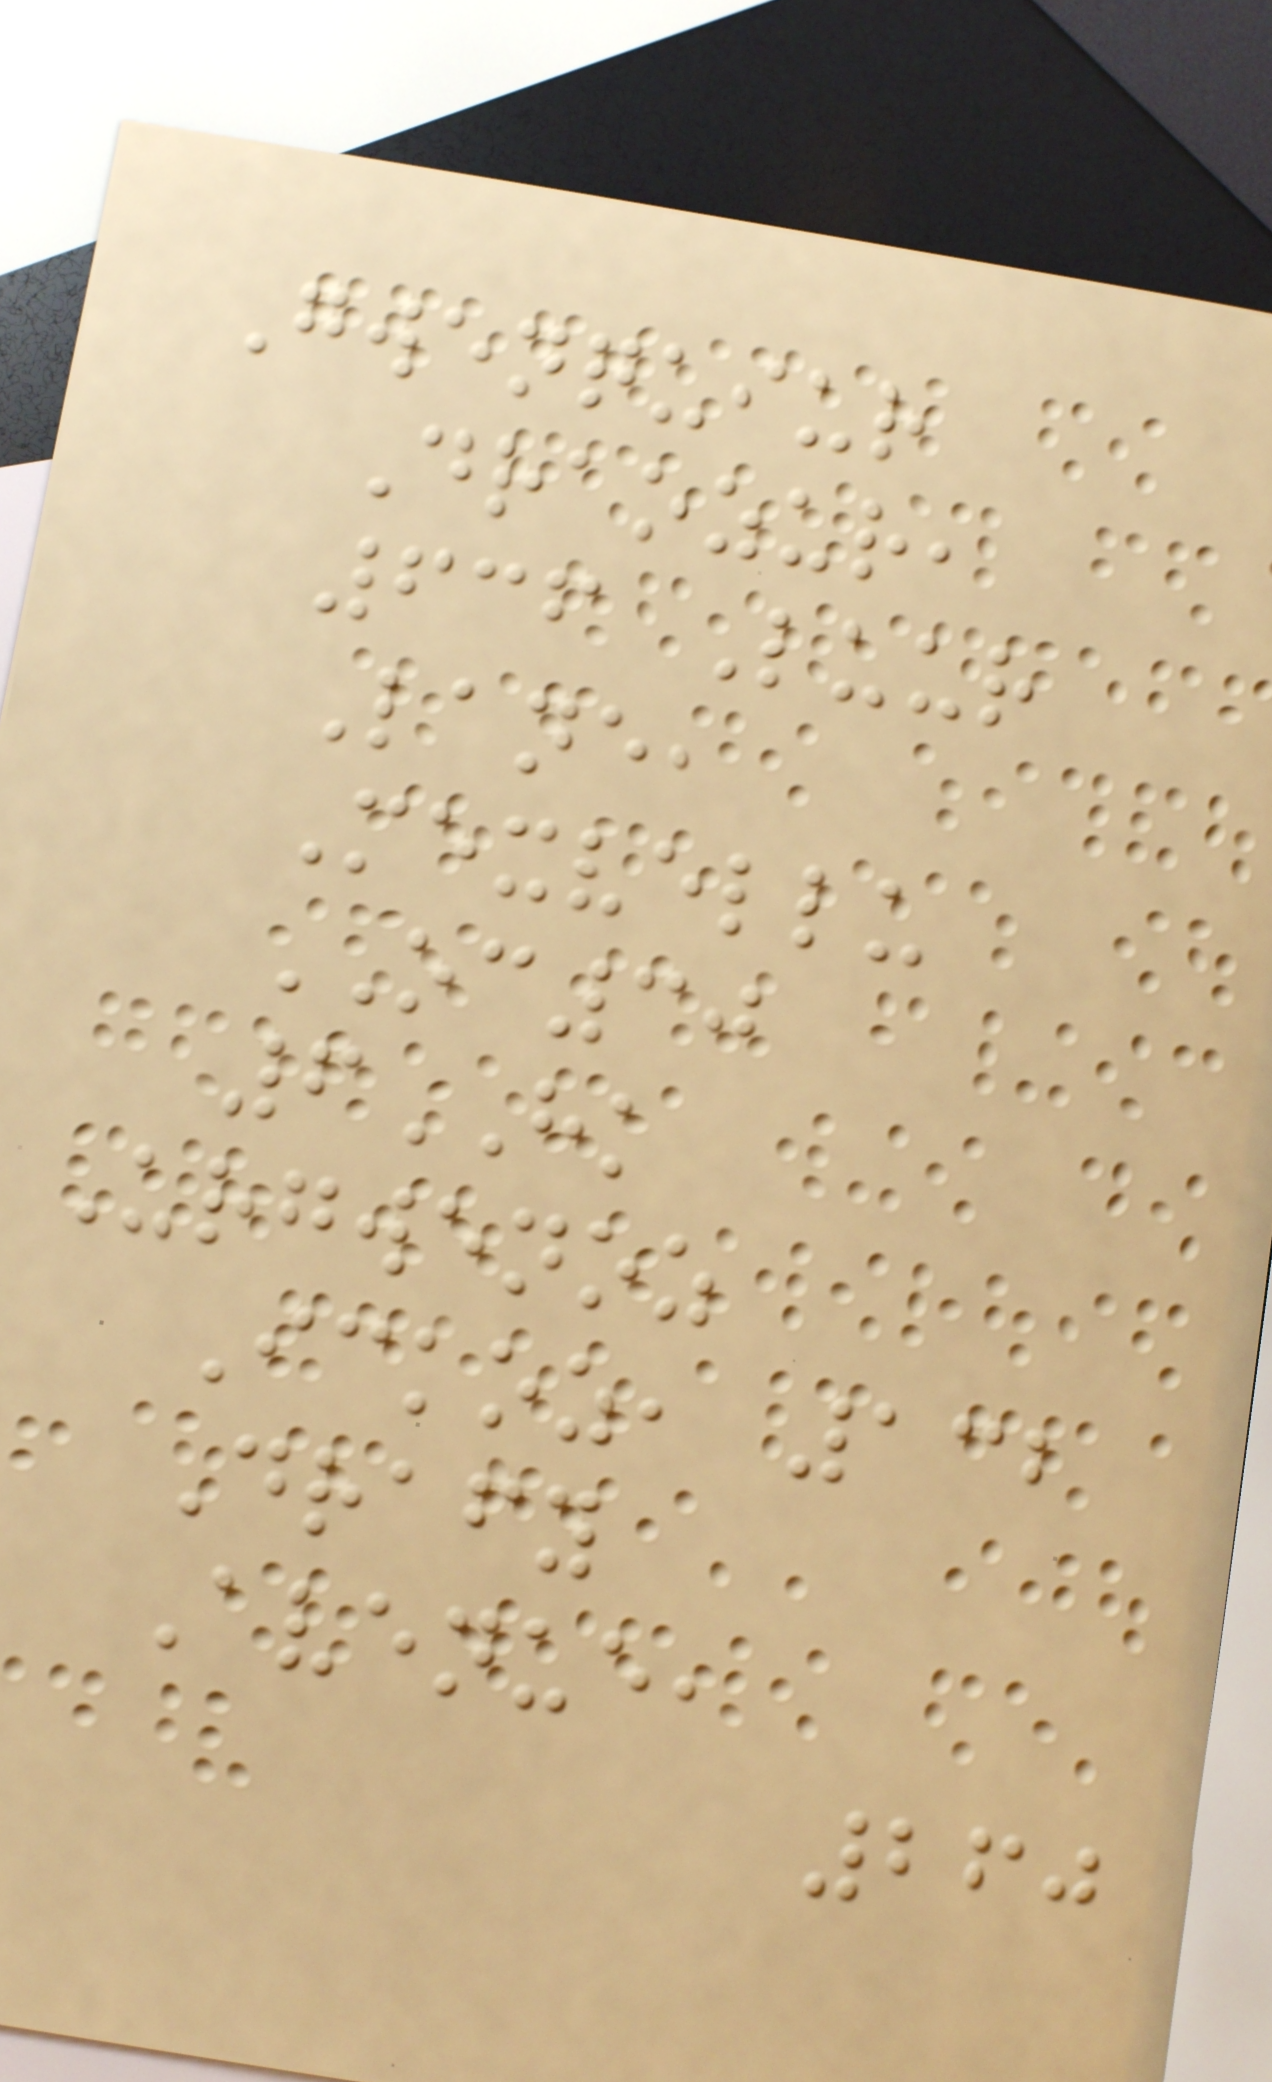Gwenquiur
Draozur,
636 Luur
Lane,
Mexvellu
OC30
6HK
Urgwenoz
Ickoz, 132
Drafy
Avenue,
260
